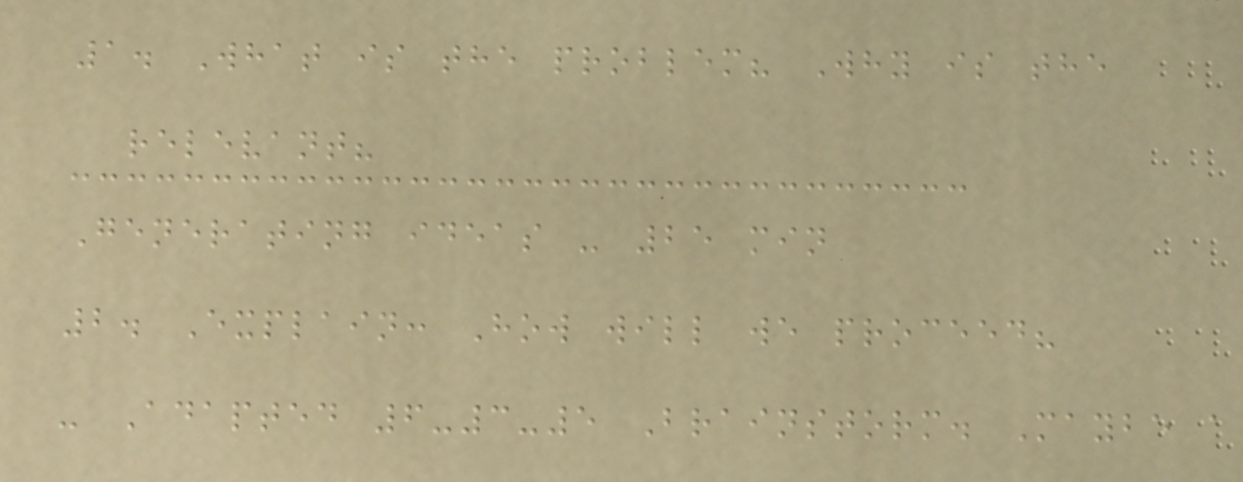1. What is the problem? Why is the
relevant?
Generating ideas - 25 min
2. Explain: How will we proceed?
- Adapted 6-3-5 Brainstorm. Maybe a
